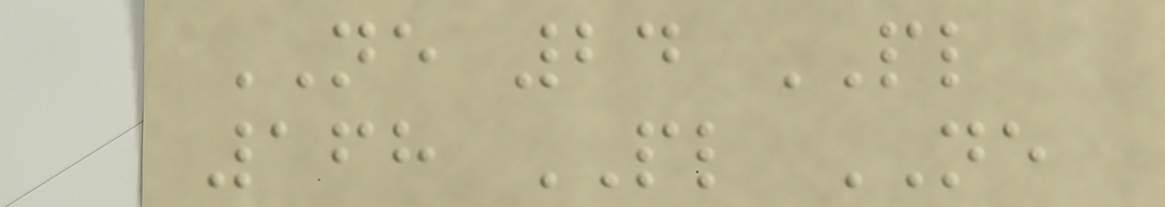NE 24 PL
168 PL NE
